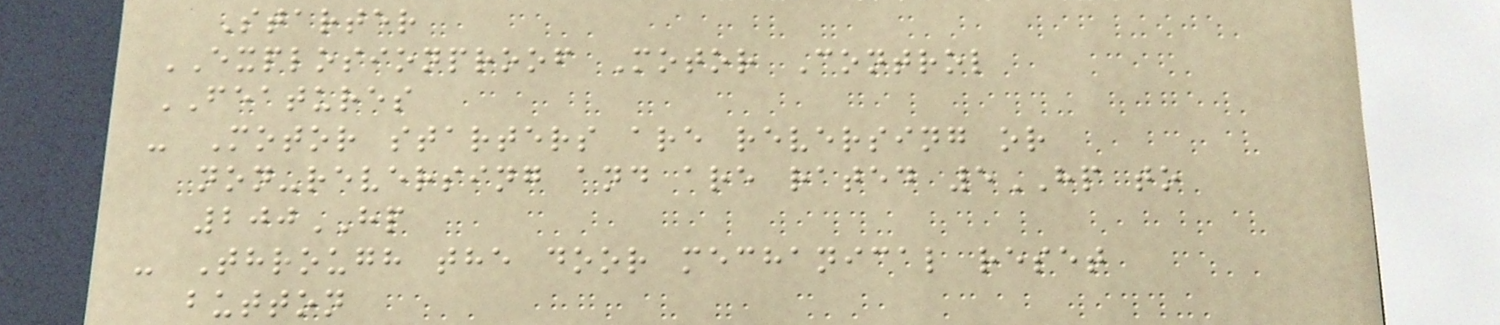Starter
EXPLOSIONPROOF Motor Control
FEATURES
- Motor starters are reversing or
non-reversing and are rated 5HP to
200HP
- Through the door mechanical reset
button
